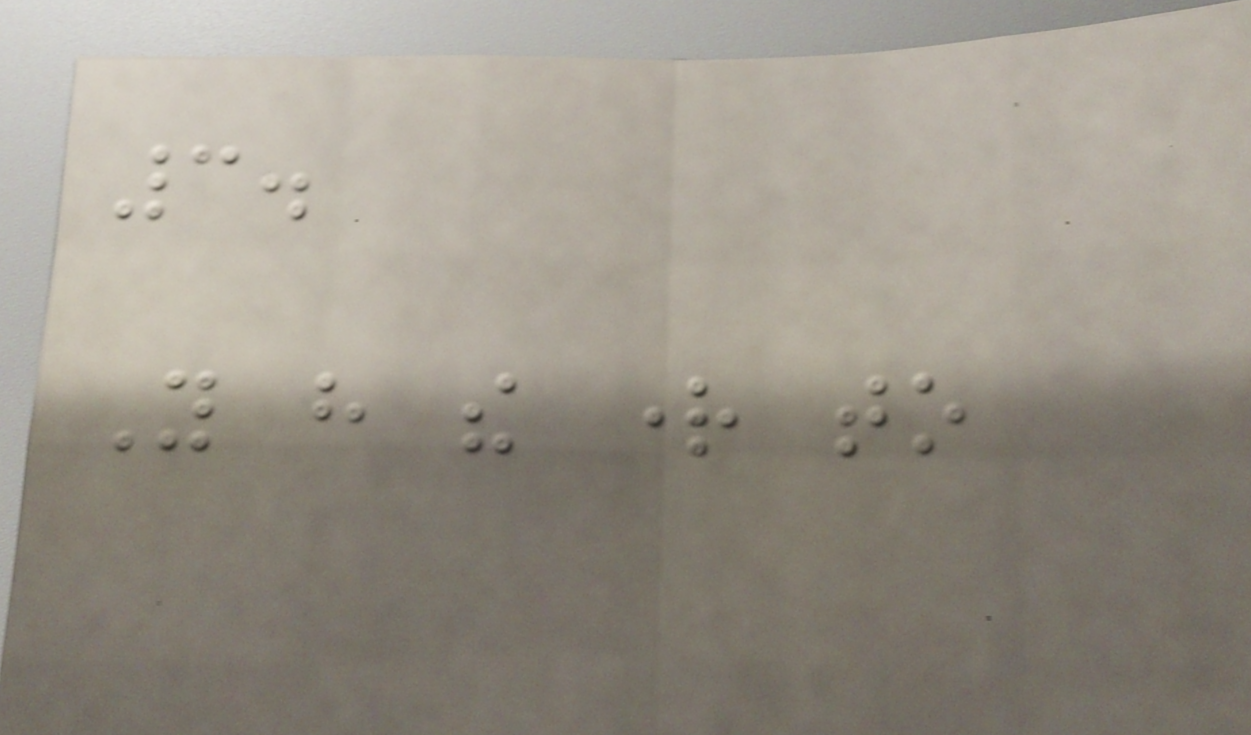3.
You have the right to
